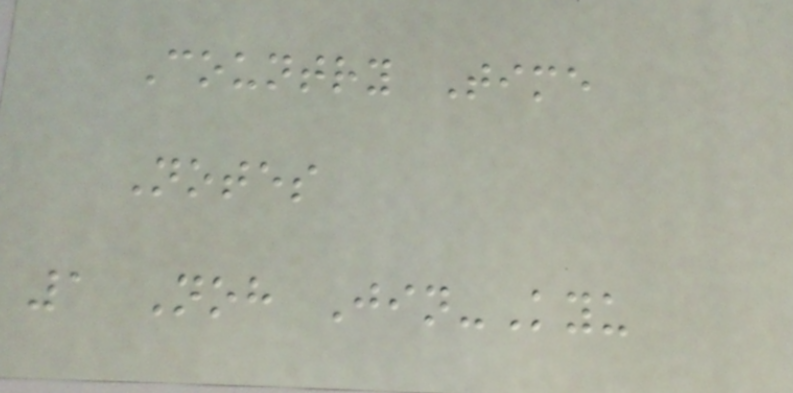Country Time
Notes
1 Noh Jin-Kyu
